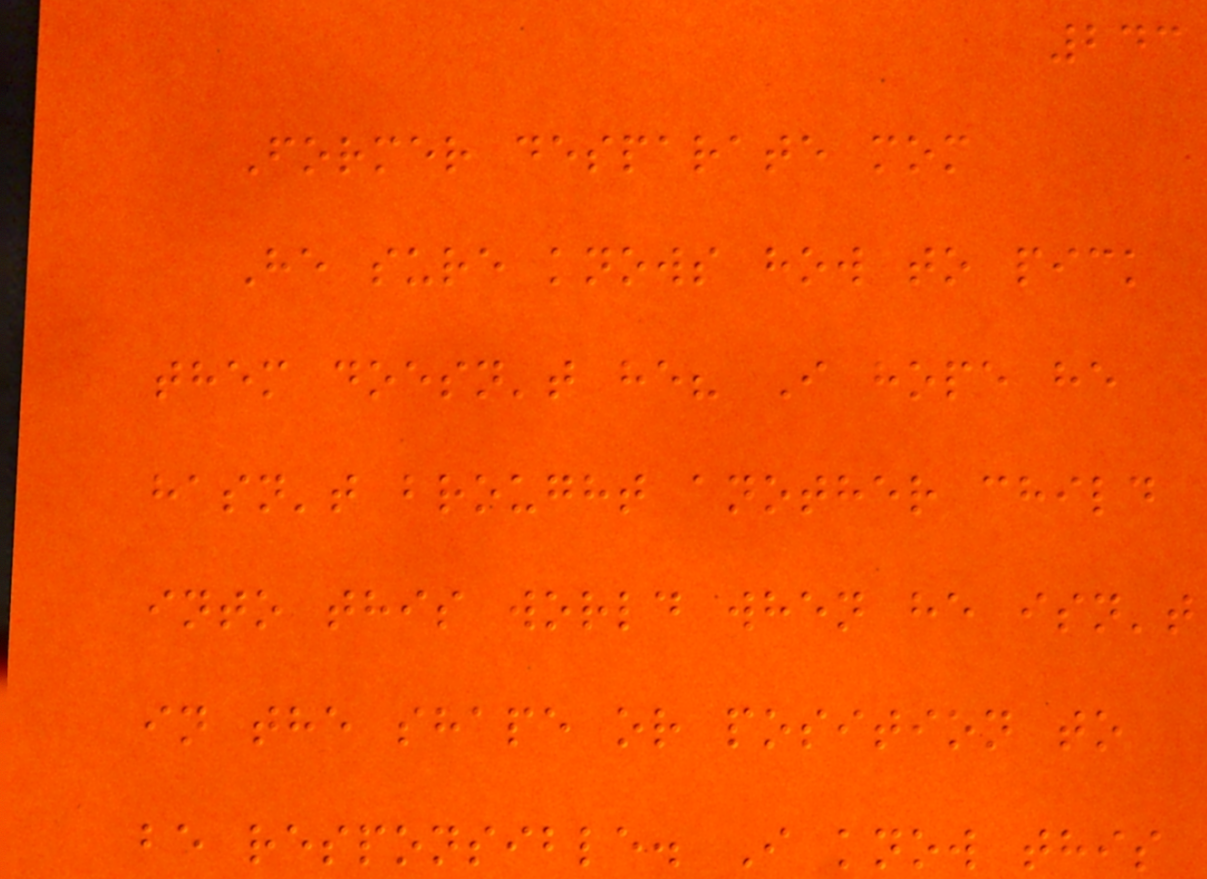243
Former desparate mom
He sure knows how to pick
them doesn't he? I hope he
hasn't brought another child
into this world when he isn't
in the shape or position to
be responsible. I know this
